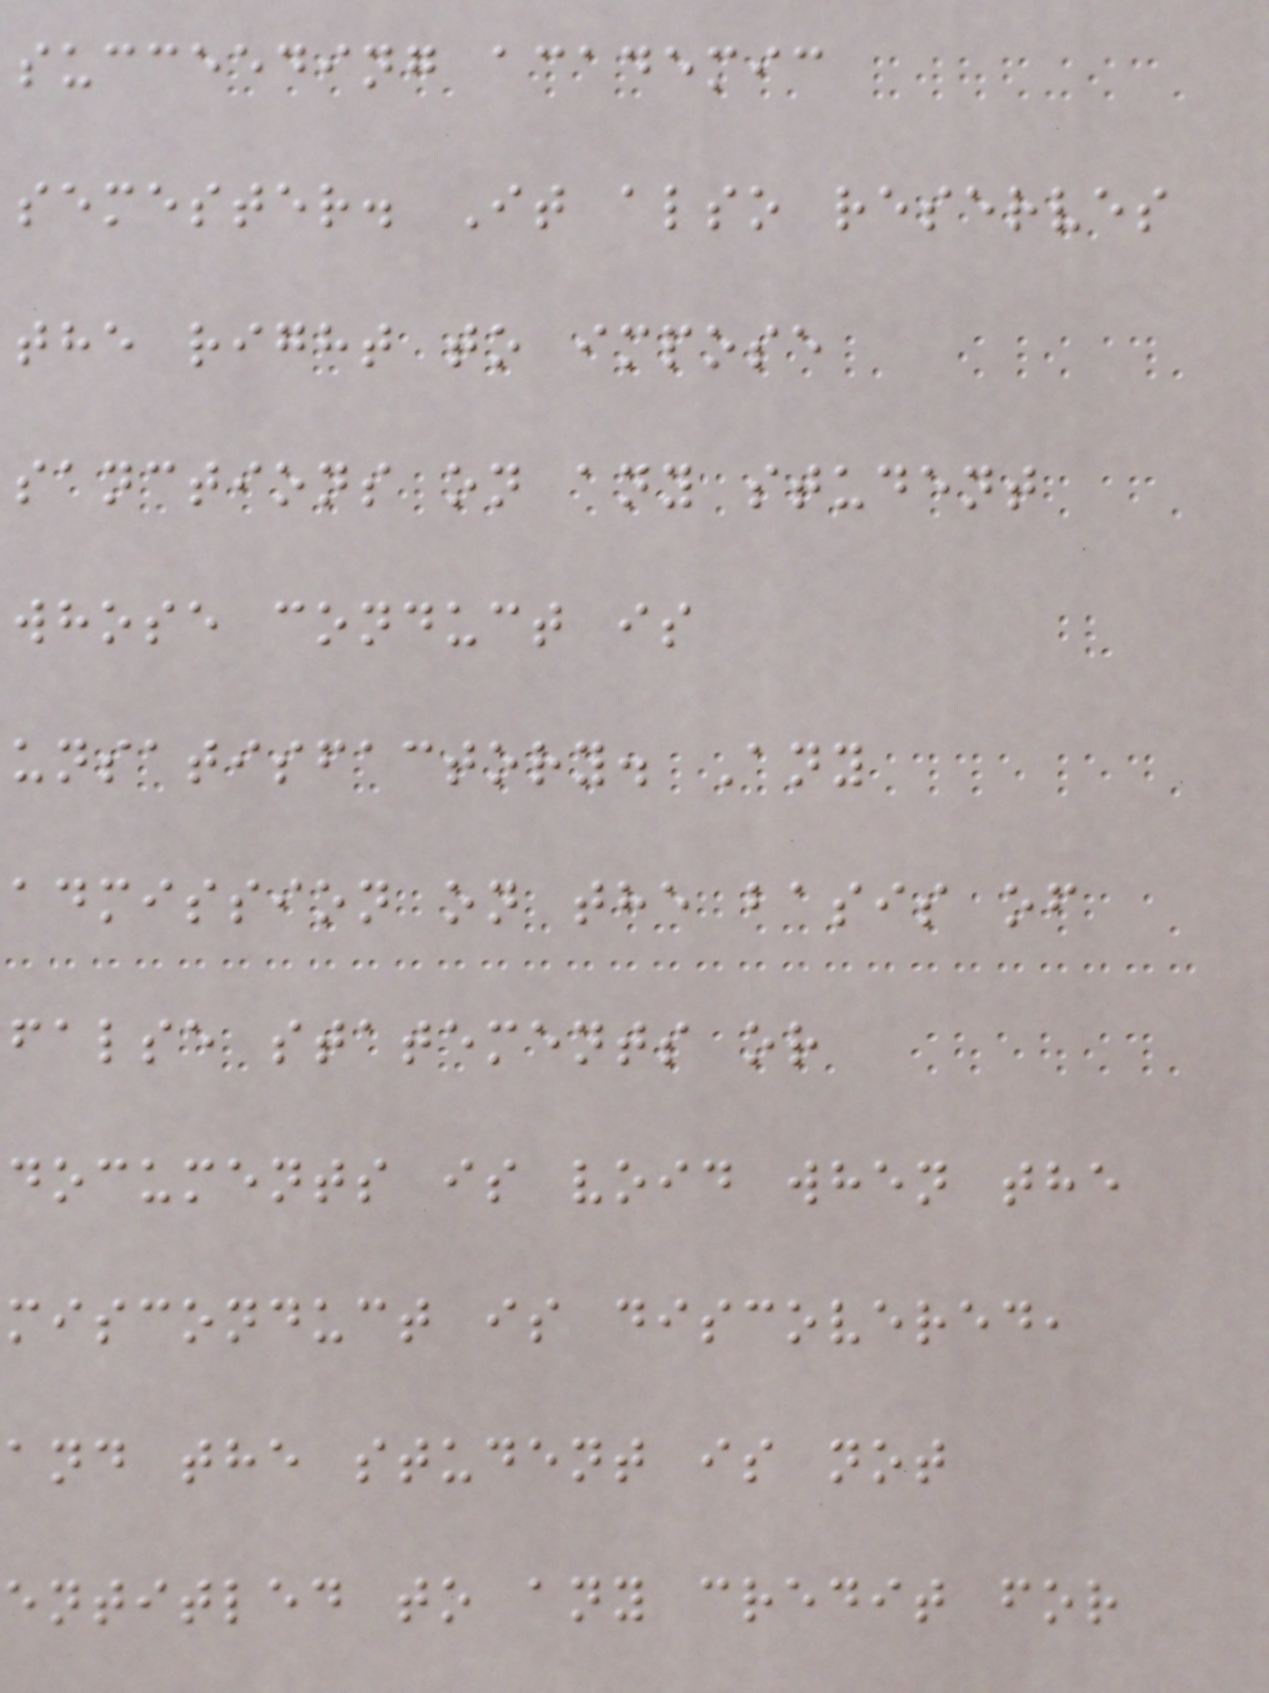succeeding academic
semester. It also reserves
the right to impose
sanctions on any student
whose conduct is
unsatisfactory. Any
admission on the basis of
false statements or
documents is void when the
misconduct is discovered,
and the student is not
entitled to any credit for
